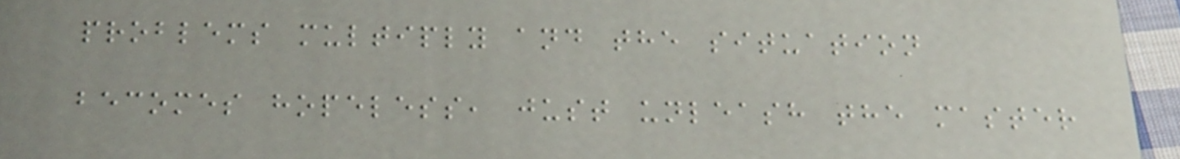problems multiply and the situation
becomes hopeless, just unleash the master
